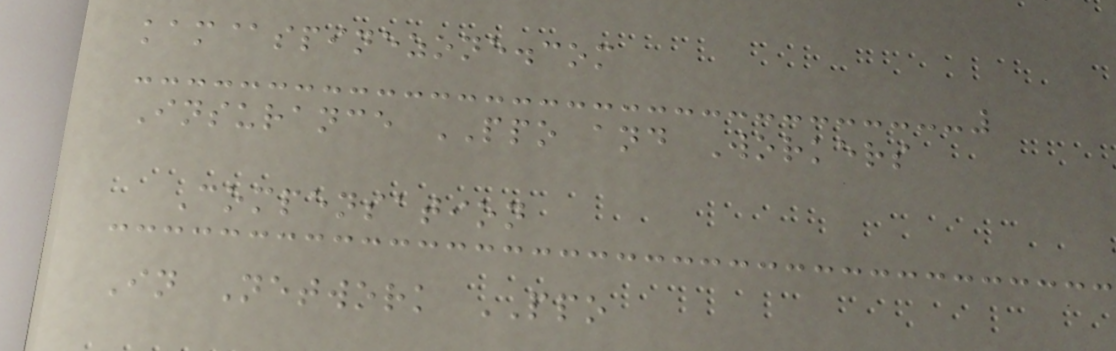kam@spinezone.com
Insurance PPO and Workers
Compensation
In Network PPO
